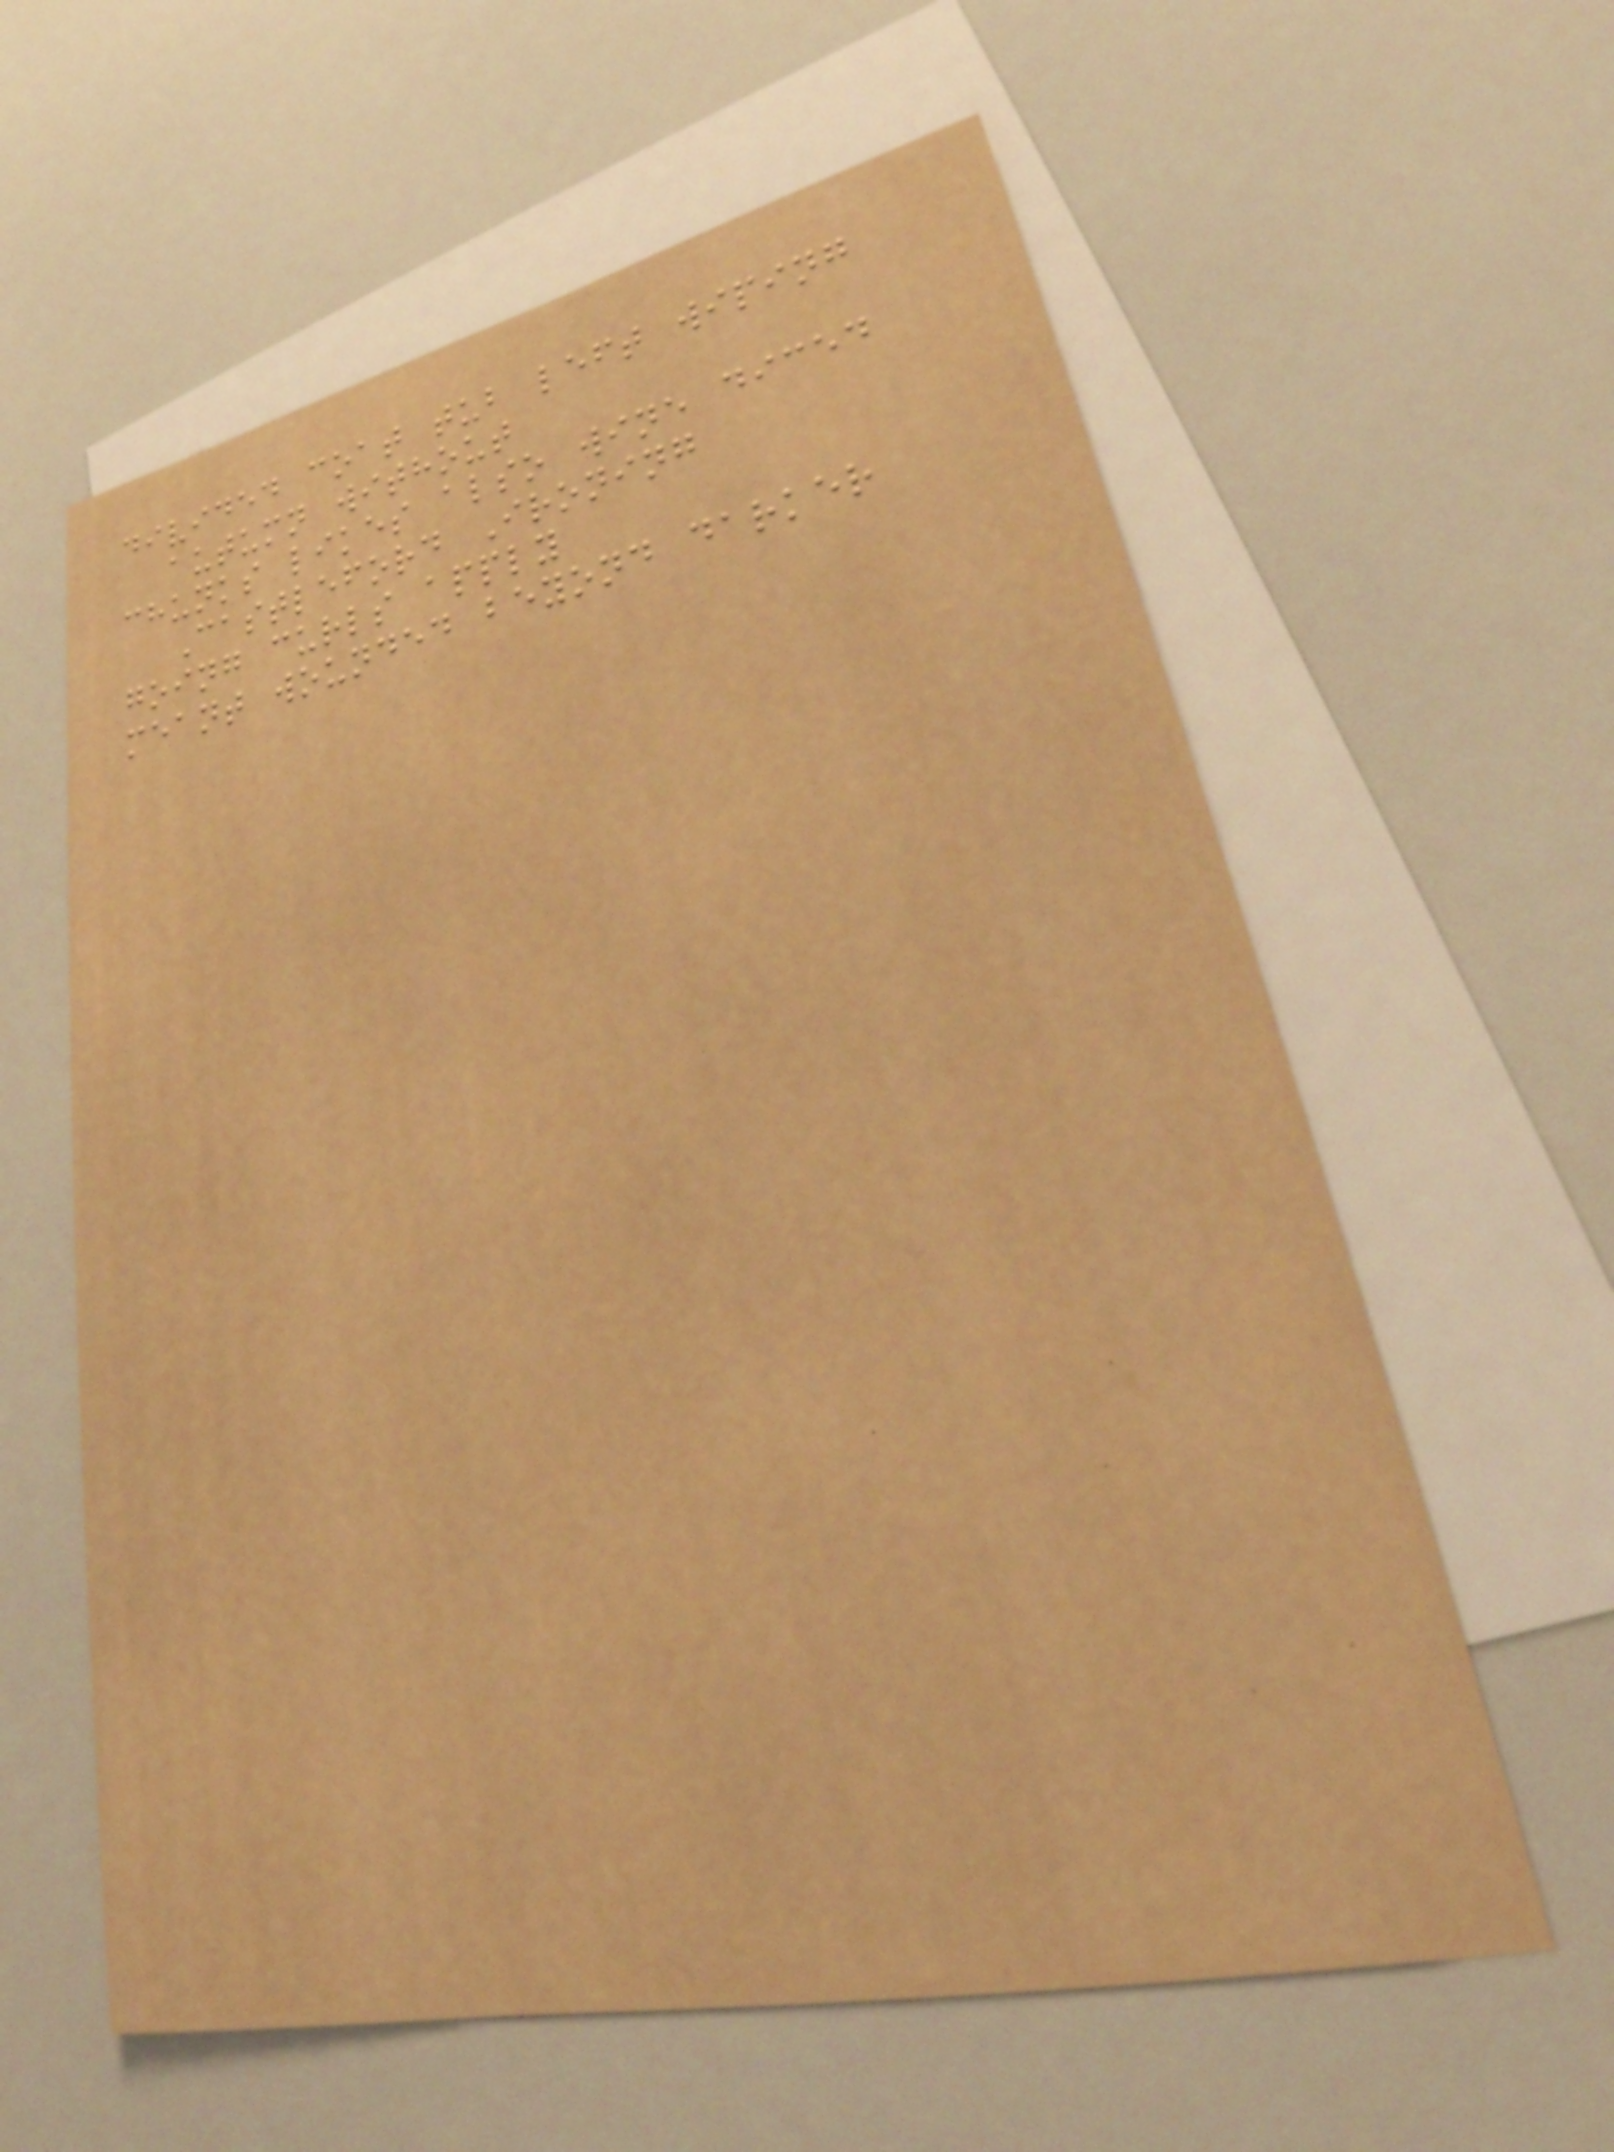divided coat tub left wiping
autumn without
chunks likes also wine diced
Castleford Ironing
going curls apply
meant wounded beyond darker
